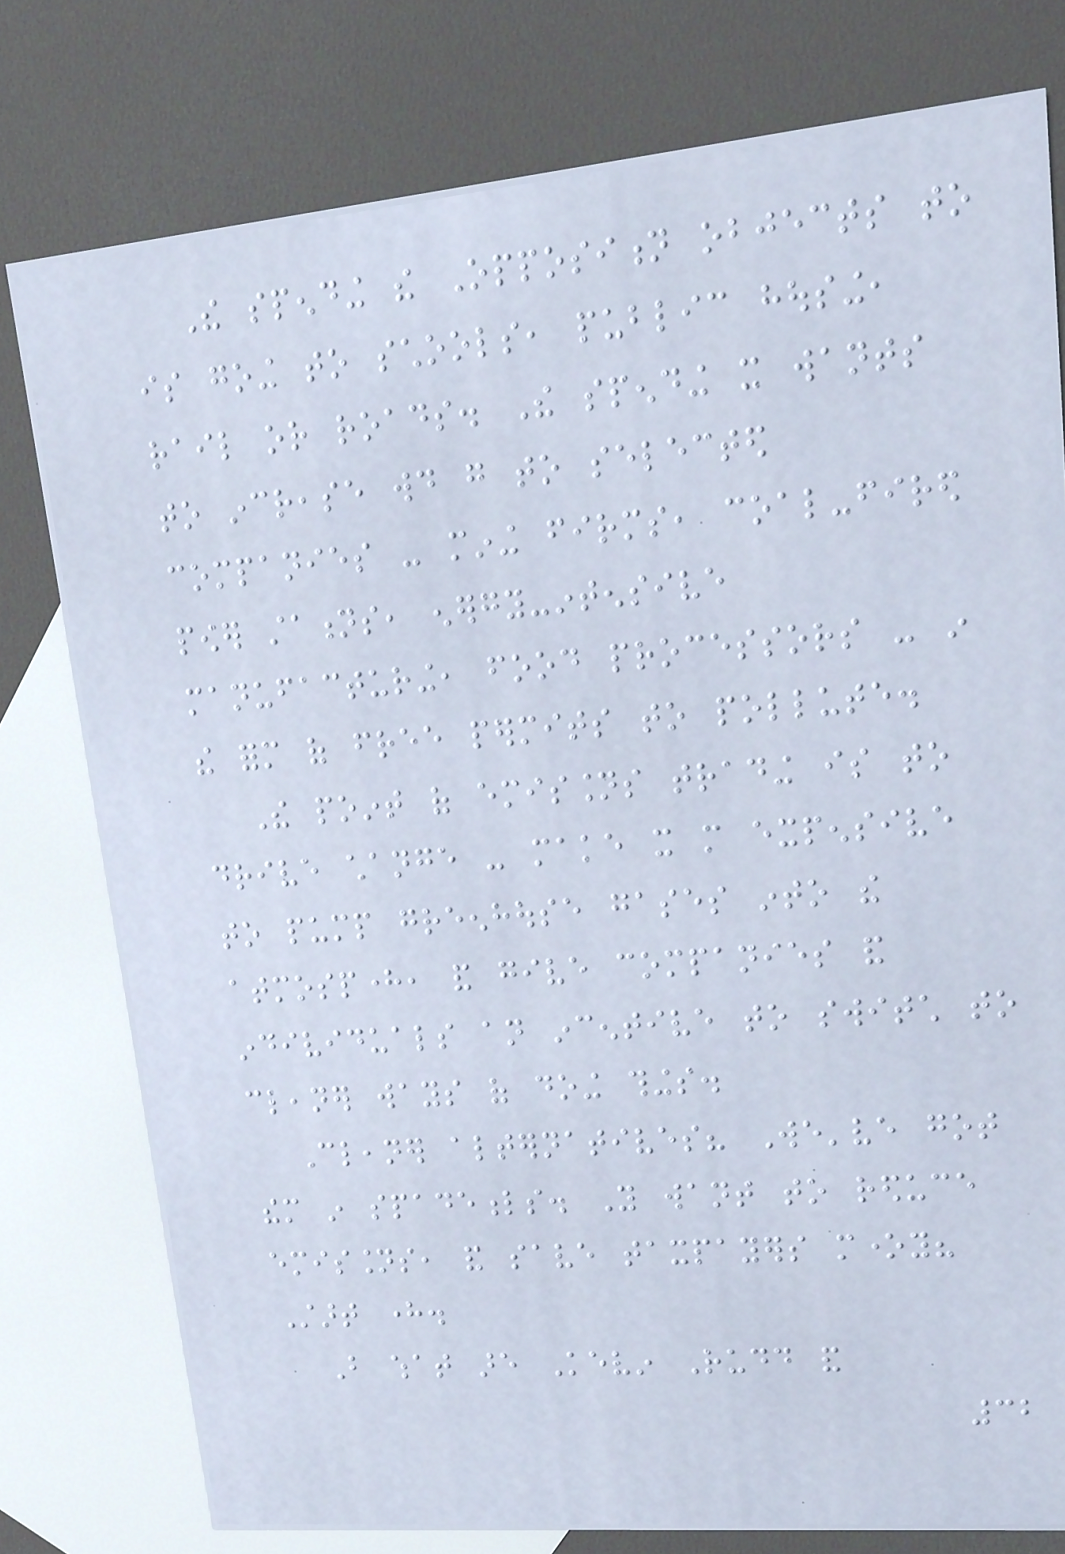The spending the Opposition objects to
is going to schools, public housing,
rail or roads. The spending it wants
to increase would go to selected
companies - mining firms, coal-fired
power stations, energy-intensive
manufacturing, food processors - in
the form of free permits to pollute.
The point of emissions trading is to
drive change - make it more expensive
to pump greenhouse gases into the
atmosphere, and give companies and
individuals an incentive to switch to
cleaner ways of doing things.
Cleaner alternatives? We've got
them in spadefuls. You want to reduce
emissions, and save taxpayers money?
Start here.
But what are Kevin Rudd and
32
